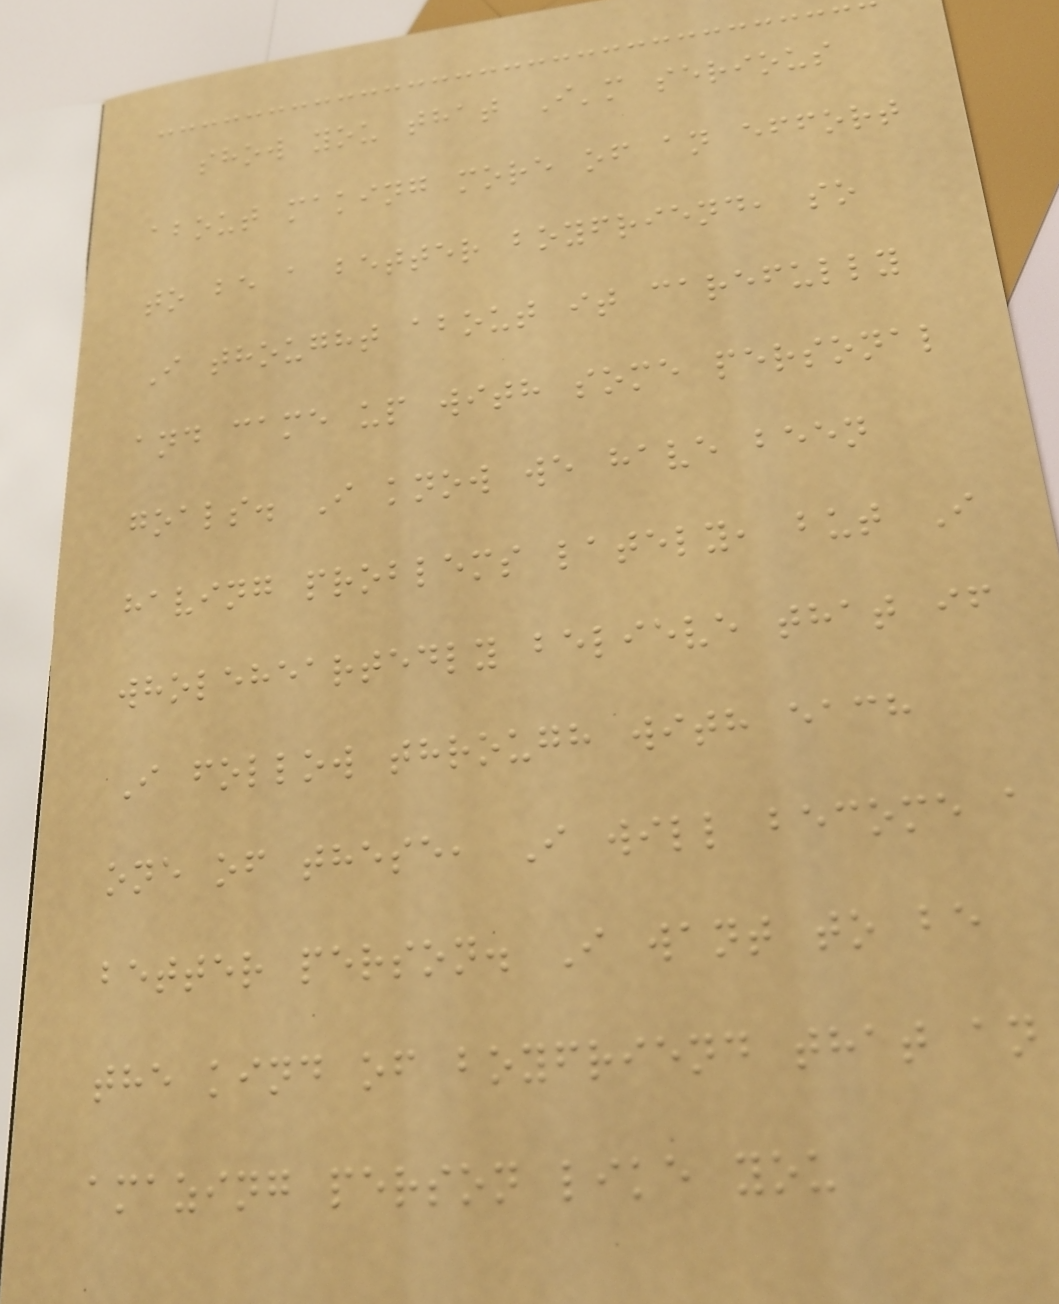show you that I'm serious
about making more of an effort
to be a better boyfriend, so
I thought about it carefully
and came up with some personal
goals. I know we have been
having problems lately, but I
wholeheartedly believe that if
I follow through with each
one of these, I will become a
better person. I want to be
the kind of boyfriend that an
amazing person like you
